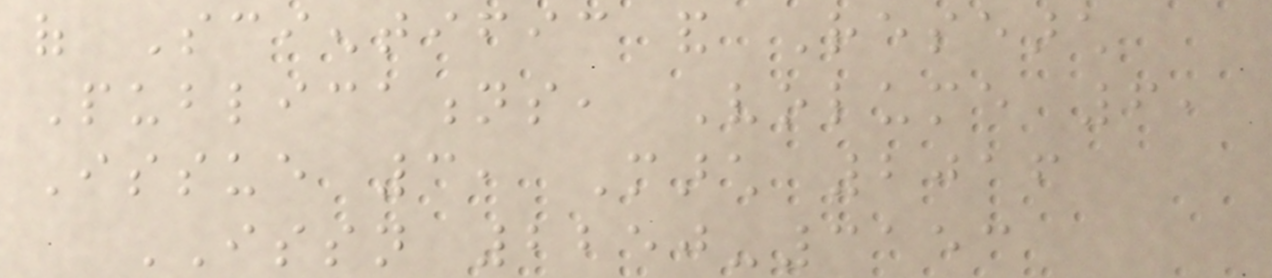of Scientific and Research
Publications, Volume 6,
Issue 3, March 2016
ISSN 2250-3153
